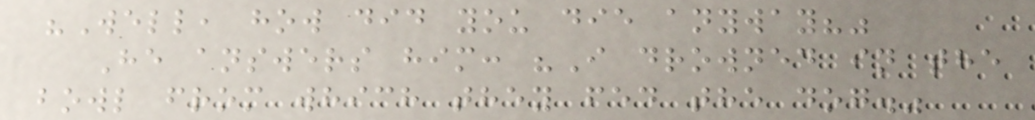"Well, how did you die anyway?"
He answers him: "I drowned in the
bowl from which they fed the dog."
